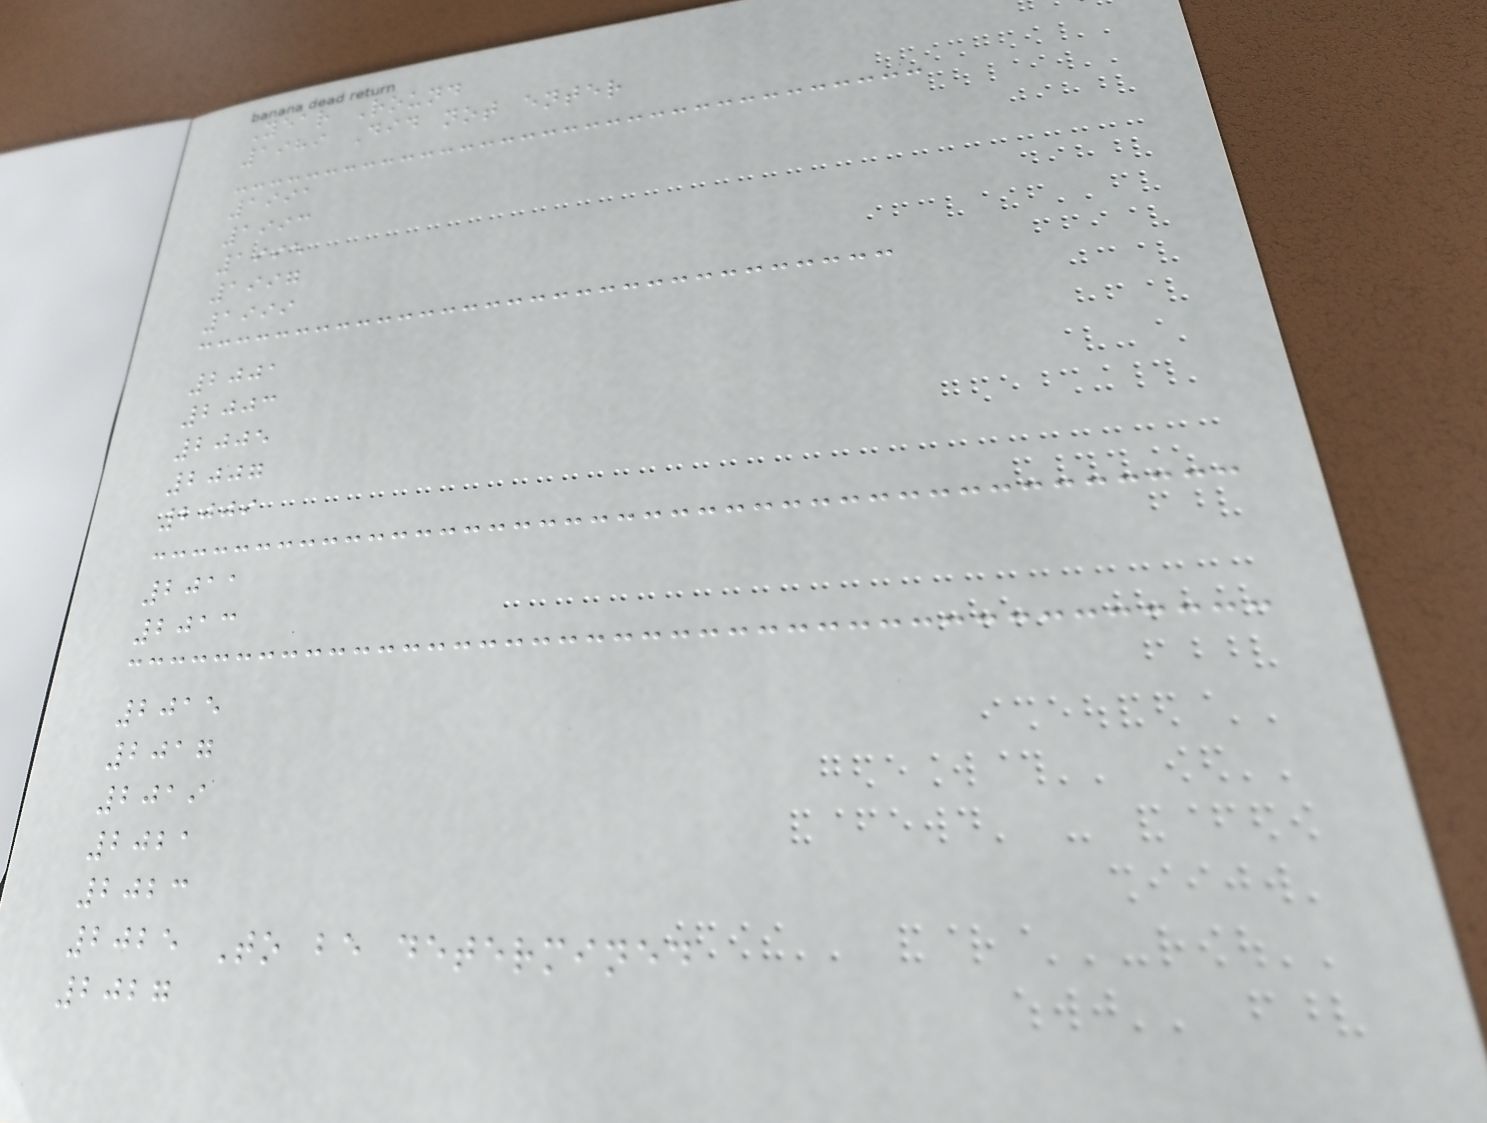Year Round
1989 Did not enter
1991
1993
1995
1997
1999
2001
2003
2005
2007
2009
2011
2013
2015
2017
2019
2021
2023
2025 To be determined
2027
